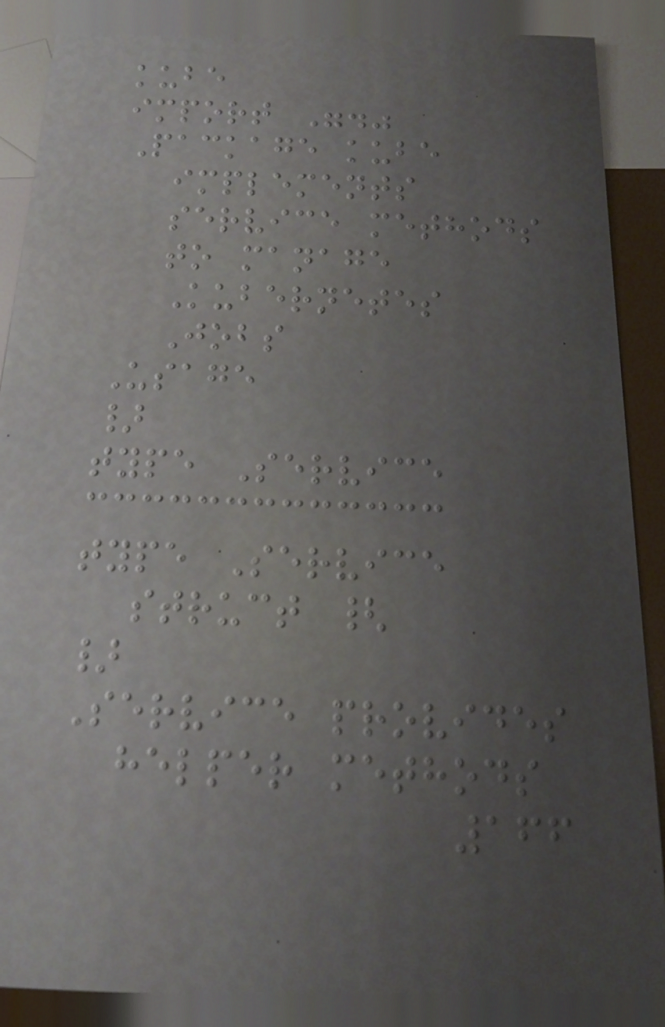kube
import "."
Package kube
implements
service methods
to manage
Kubernetes
Jobs
Usage
}
type Service
type Service
struct {
}
Service provides
helper methods
166
